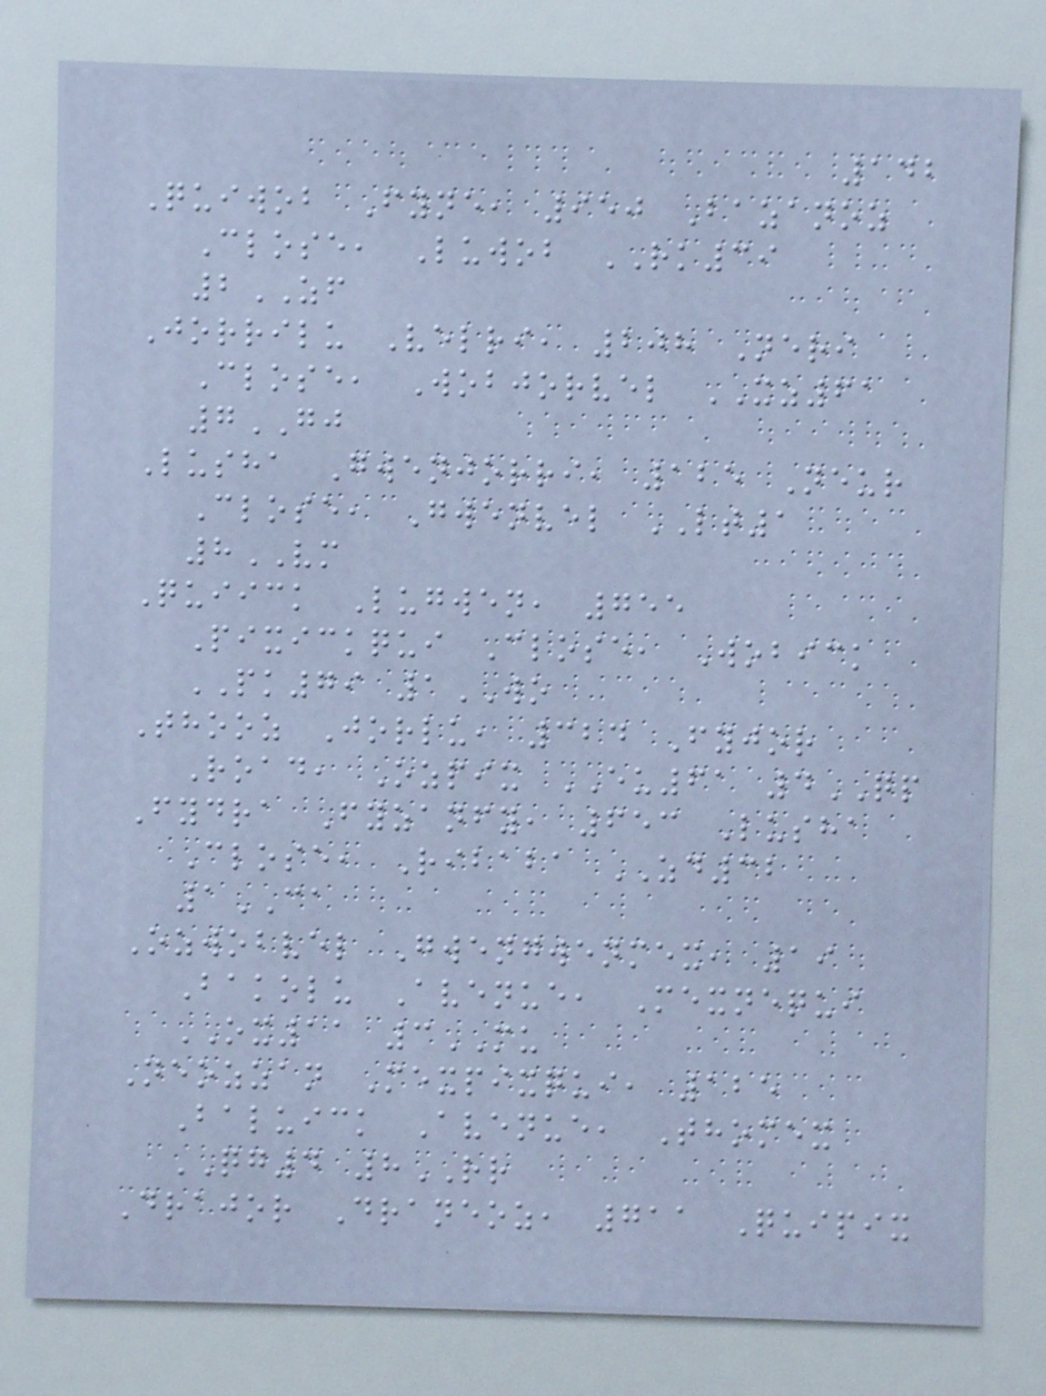142
Quiwob Fyne, 950 Bazanoz
Close, Luwob RK39
2ZF
Jorrilu Velri, 208 Neri
Close, Wobjorvel XZ61
7GJ
Lusha Gwenjorri, 125 Neur
Close, Gwenvel LT1
8VM
Quiick Lugwen, 755
Pixickqui Close, Wobick
PK79 1WO
Thooz Jorlu, 324 Fyjor
Road, Ozpix EU61 4QP
Fydra Fyzanfy, 653 Lusha
Close, Ribaba ZD32
1CA
Ozwobvel Gwengwenmex, 19
Bakolu Avenue, Mexnequi
OX11 3MU
Neozzan Mexpixqui, 125
Baluick Avenue, Thomex
QG4 8RR
Drajor Draneoz, 711 Quipix
